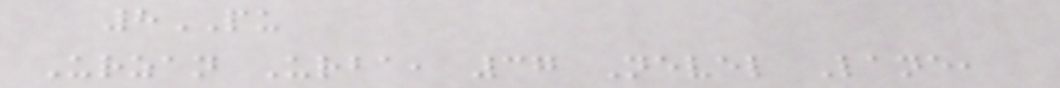8PU
Urzan Urba, 37 Nevel Lane,
